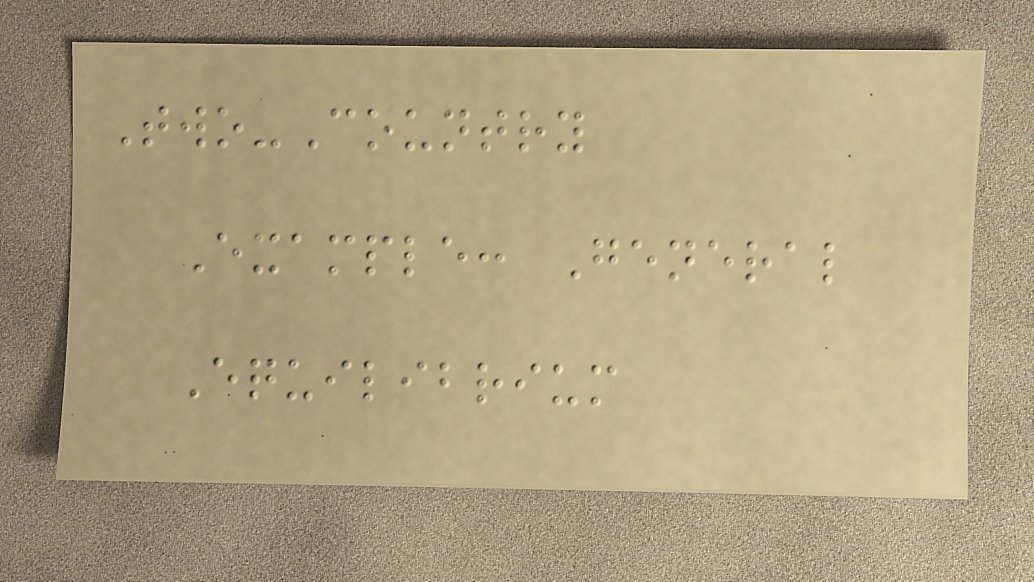Two-Country
Example: General
Equilibrium
